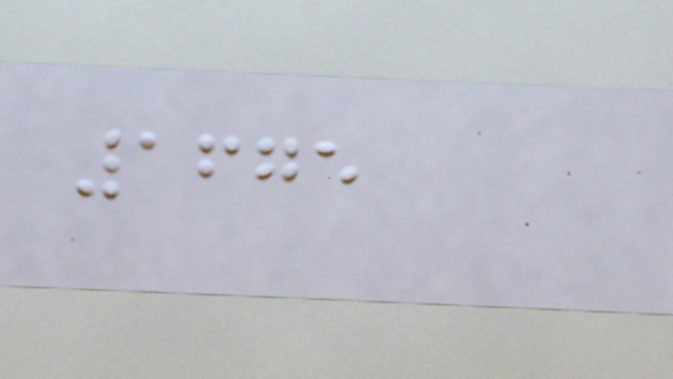1675
